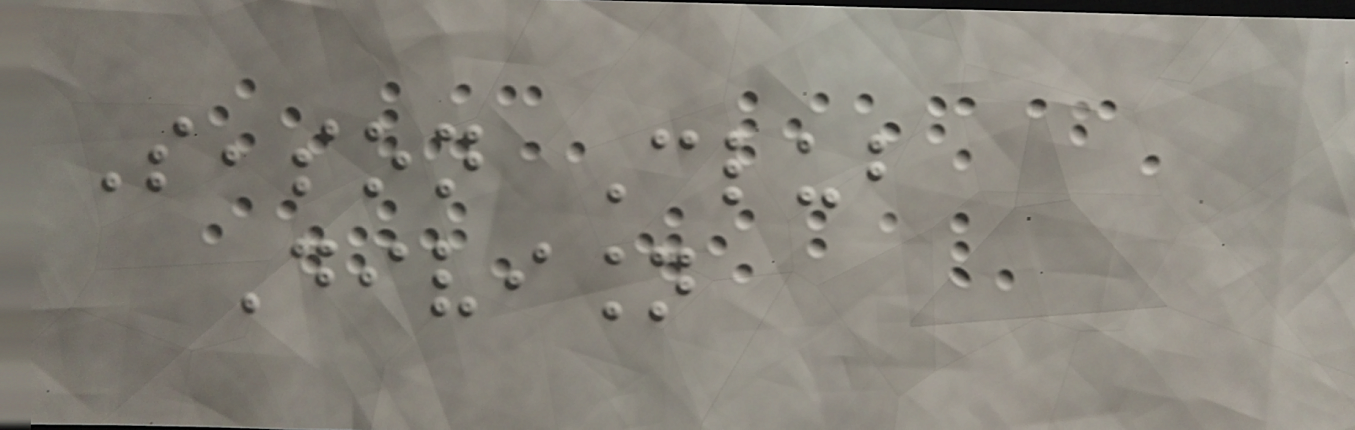Season Club
Division
